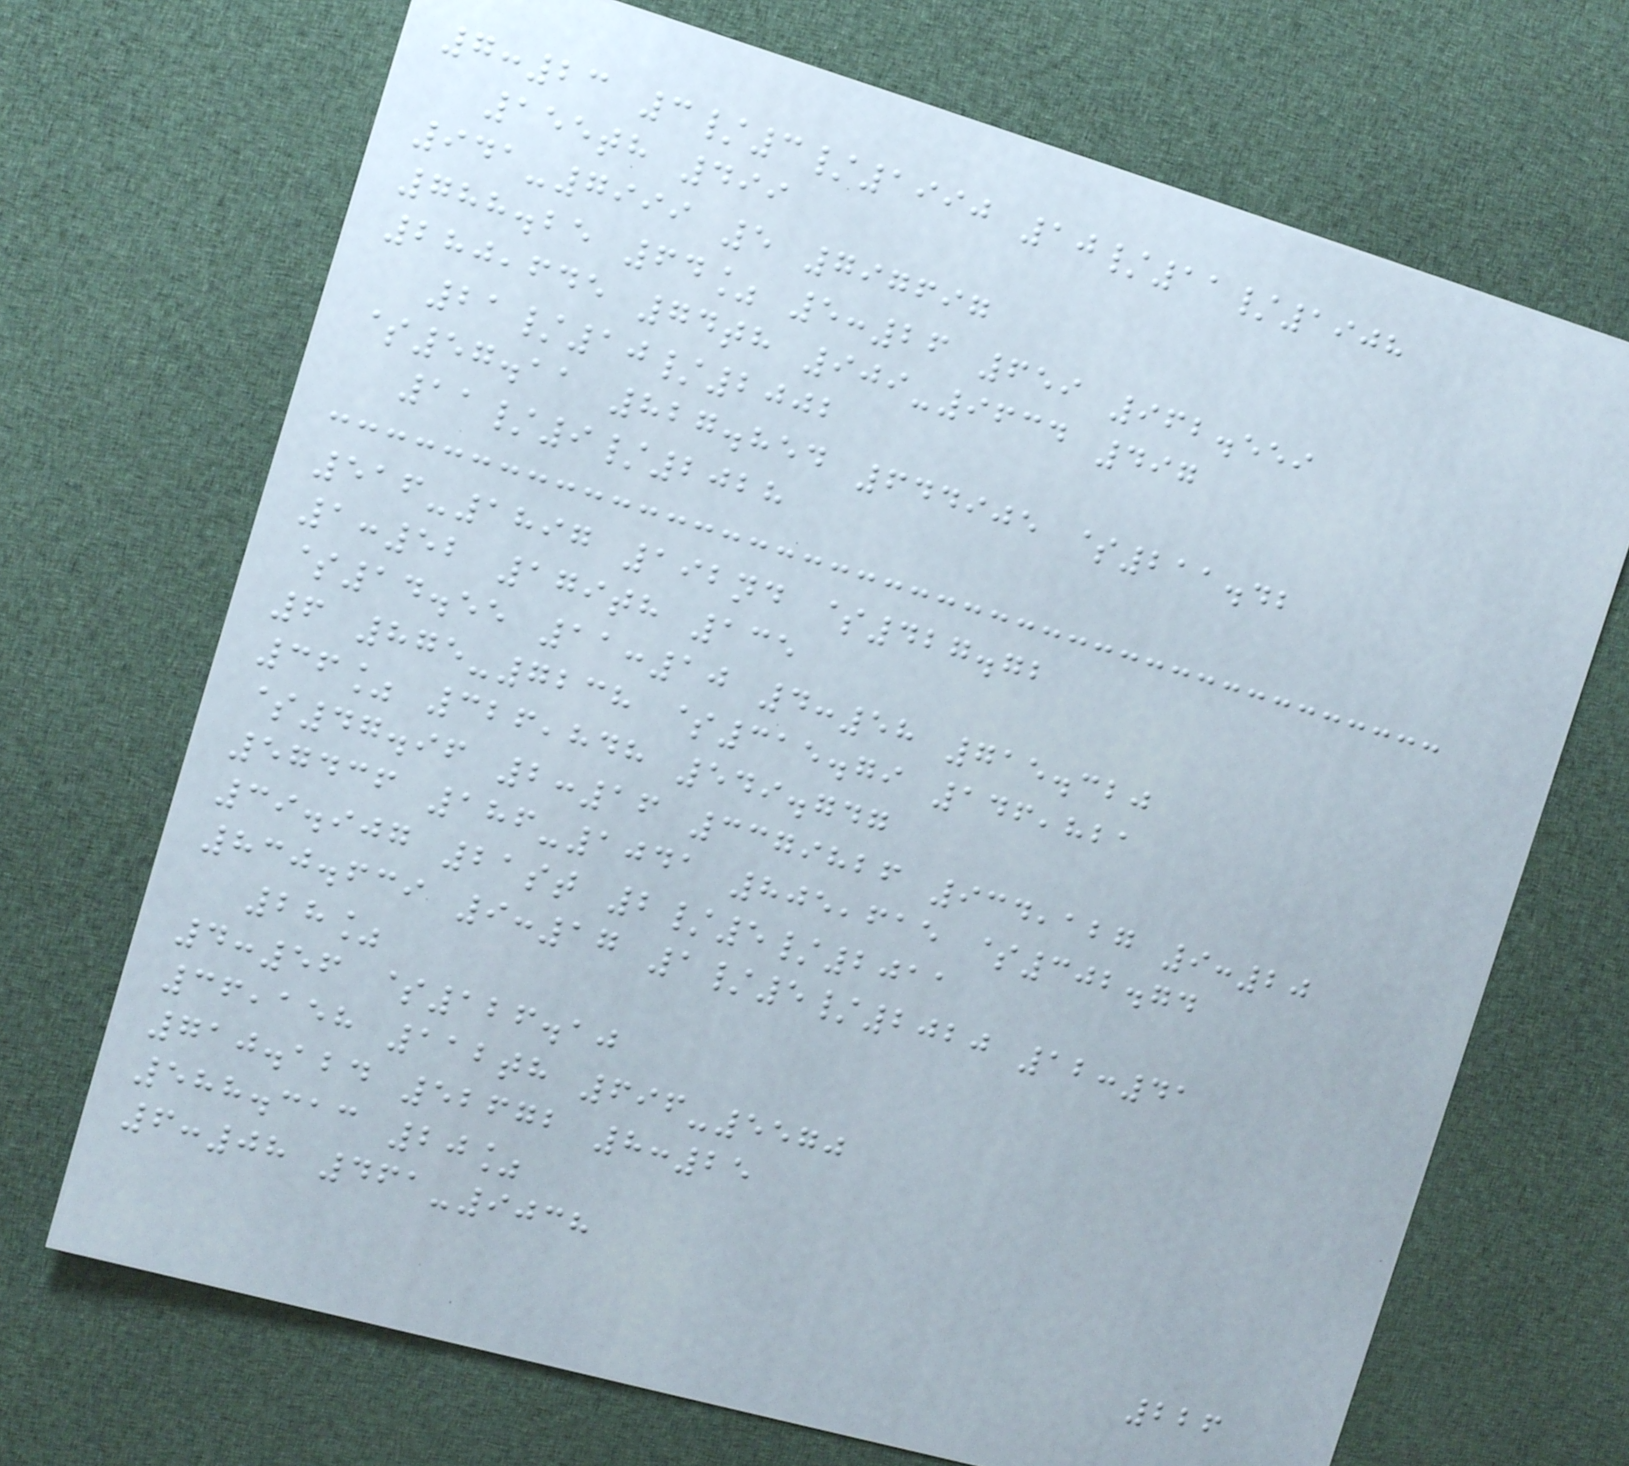7:23 3/3/1990 10/11/1908
155th 499
941-7999 5 797697
788.25 64% 5:26 659 962.559
280,645 74th 909-9634 497
21/10/2002
$57.11 827.854 644905 $211.42
11/9/2028
516-1897 192nd $427.72
1:52 179th 135
$14.55 11:10 4:58 715.320
6 875-7238 $315.79 146,821
36% 326,848 549.747
$47.96 2:16 3379826 934,127 9:20
57436 186-1041 805,615 $302.74
39.907 21st 2/5/2011
830.639 9:17 1/5/2020 12:41
28%
4:56 $126.10
36,158 112th 696-5570
710.124 52672 8:25
588.313 20%
6:08 461-9038
226
